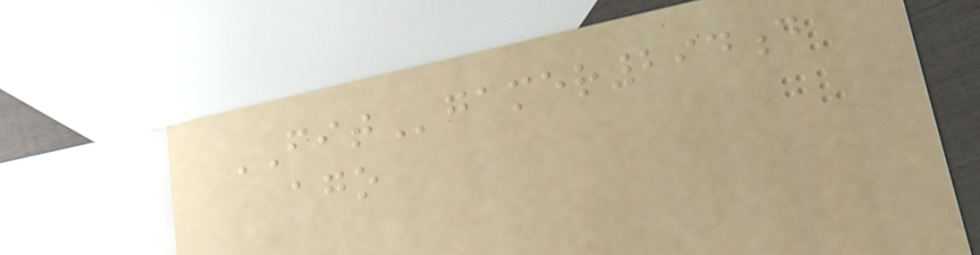FITgamer294d
ago
